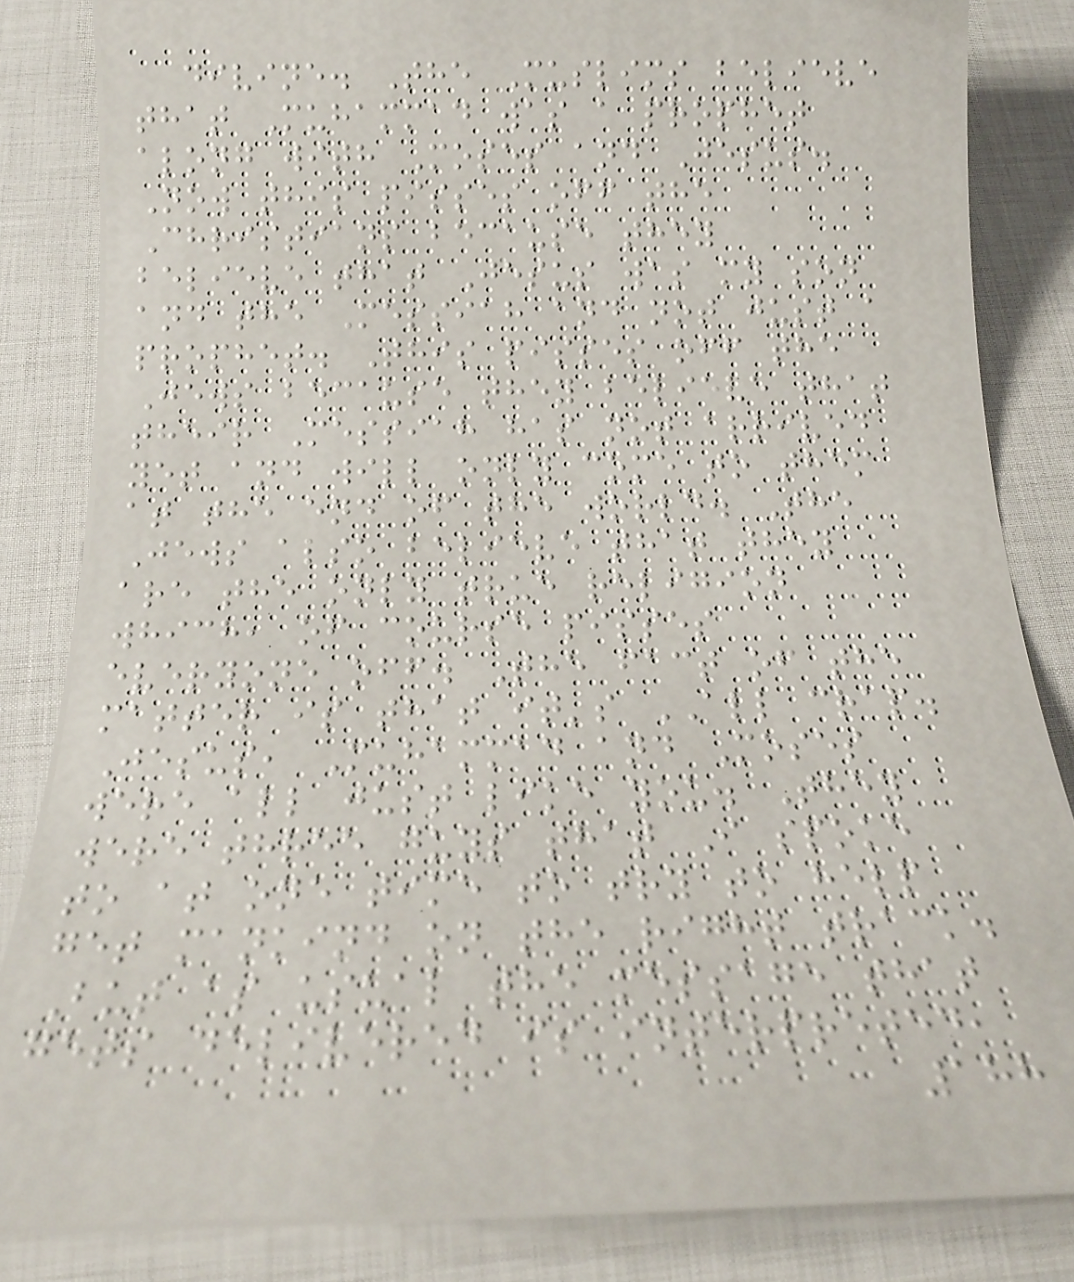divine. The Muslims believe
that Muhammad was a prophet
along with Moses and Jesus.
Now this pisses off the
Christians because they
believe that Jesus was my son
and the Messiah and not just a
prophet. This pisses off the
Jews because they believe that
their Messiah has not arrived
yet and will only come to them
at the end of the world. The
Jews also believe that they
are the only true religion
which, of course pisses
everyone off. The fact of the
matter is that it's ALL crap.
Jesus, Muhammad and Moses
were all just like you. They
were three guys that I spoke
to at one time to try to help
get mankind on the right track.
But as usual the message that
gets delivered is interpreted,
188
